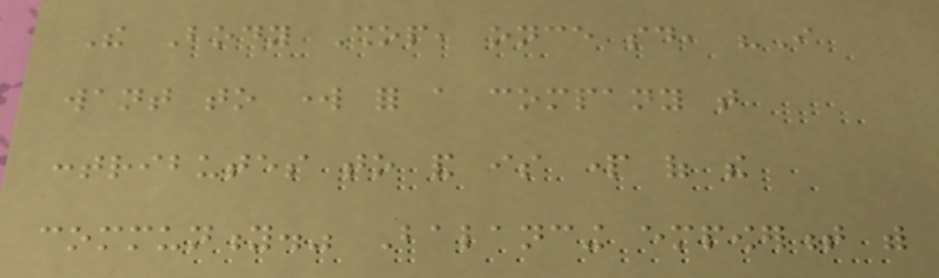The Body Shop, once said, "I
want to work for a company that
contributes to and is part of the
community." Balancing empowerment with
